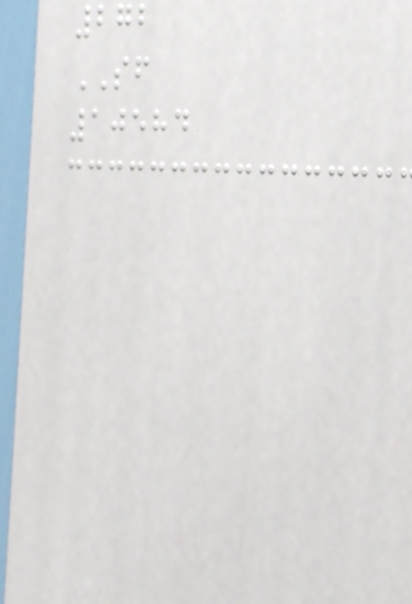272
SF
10584
